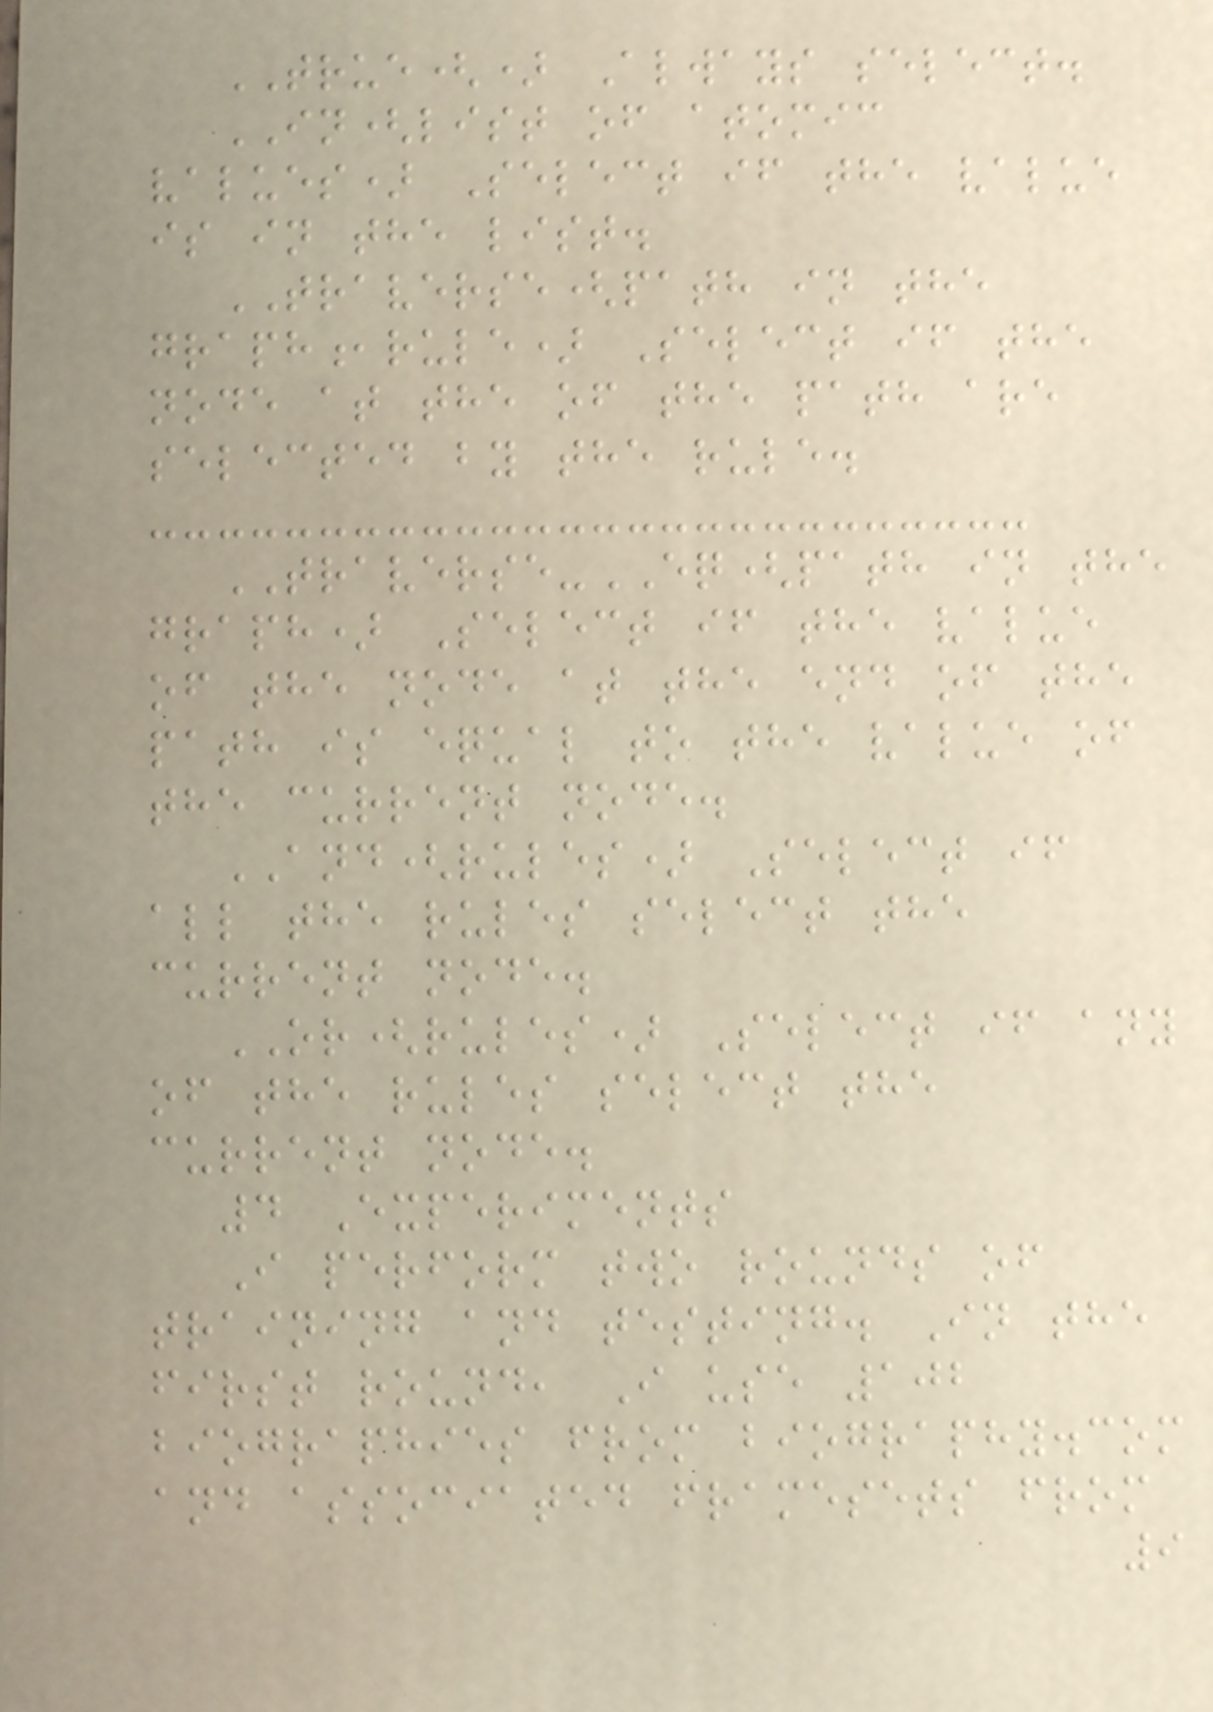TRUE() Always select.
IN(list of atomic
values) Select if the value
is in the list.
TRAVERSE(path in the
graph,rule) Select if the
node at the of the path are
selected by the rule.
TRAVERSE-EQ(path in the
graph) Select if the value
of the node at the end of the
path is equal to the value of
the current node.
AND(rules) Select if
all the rules select the
current node.
OR(rules) Select if any
of the rules select the
current node.
4 Experiments
I perform two rounds of
training and testing. In the
first round, I use 102
biographies from biography.com
and associated framesets from
9
